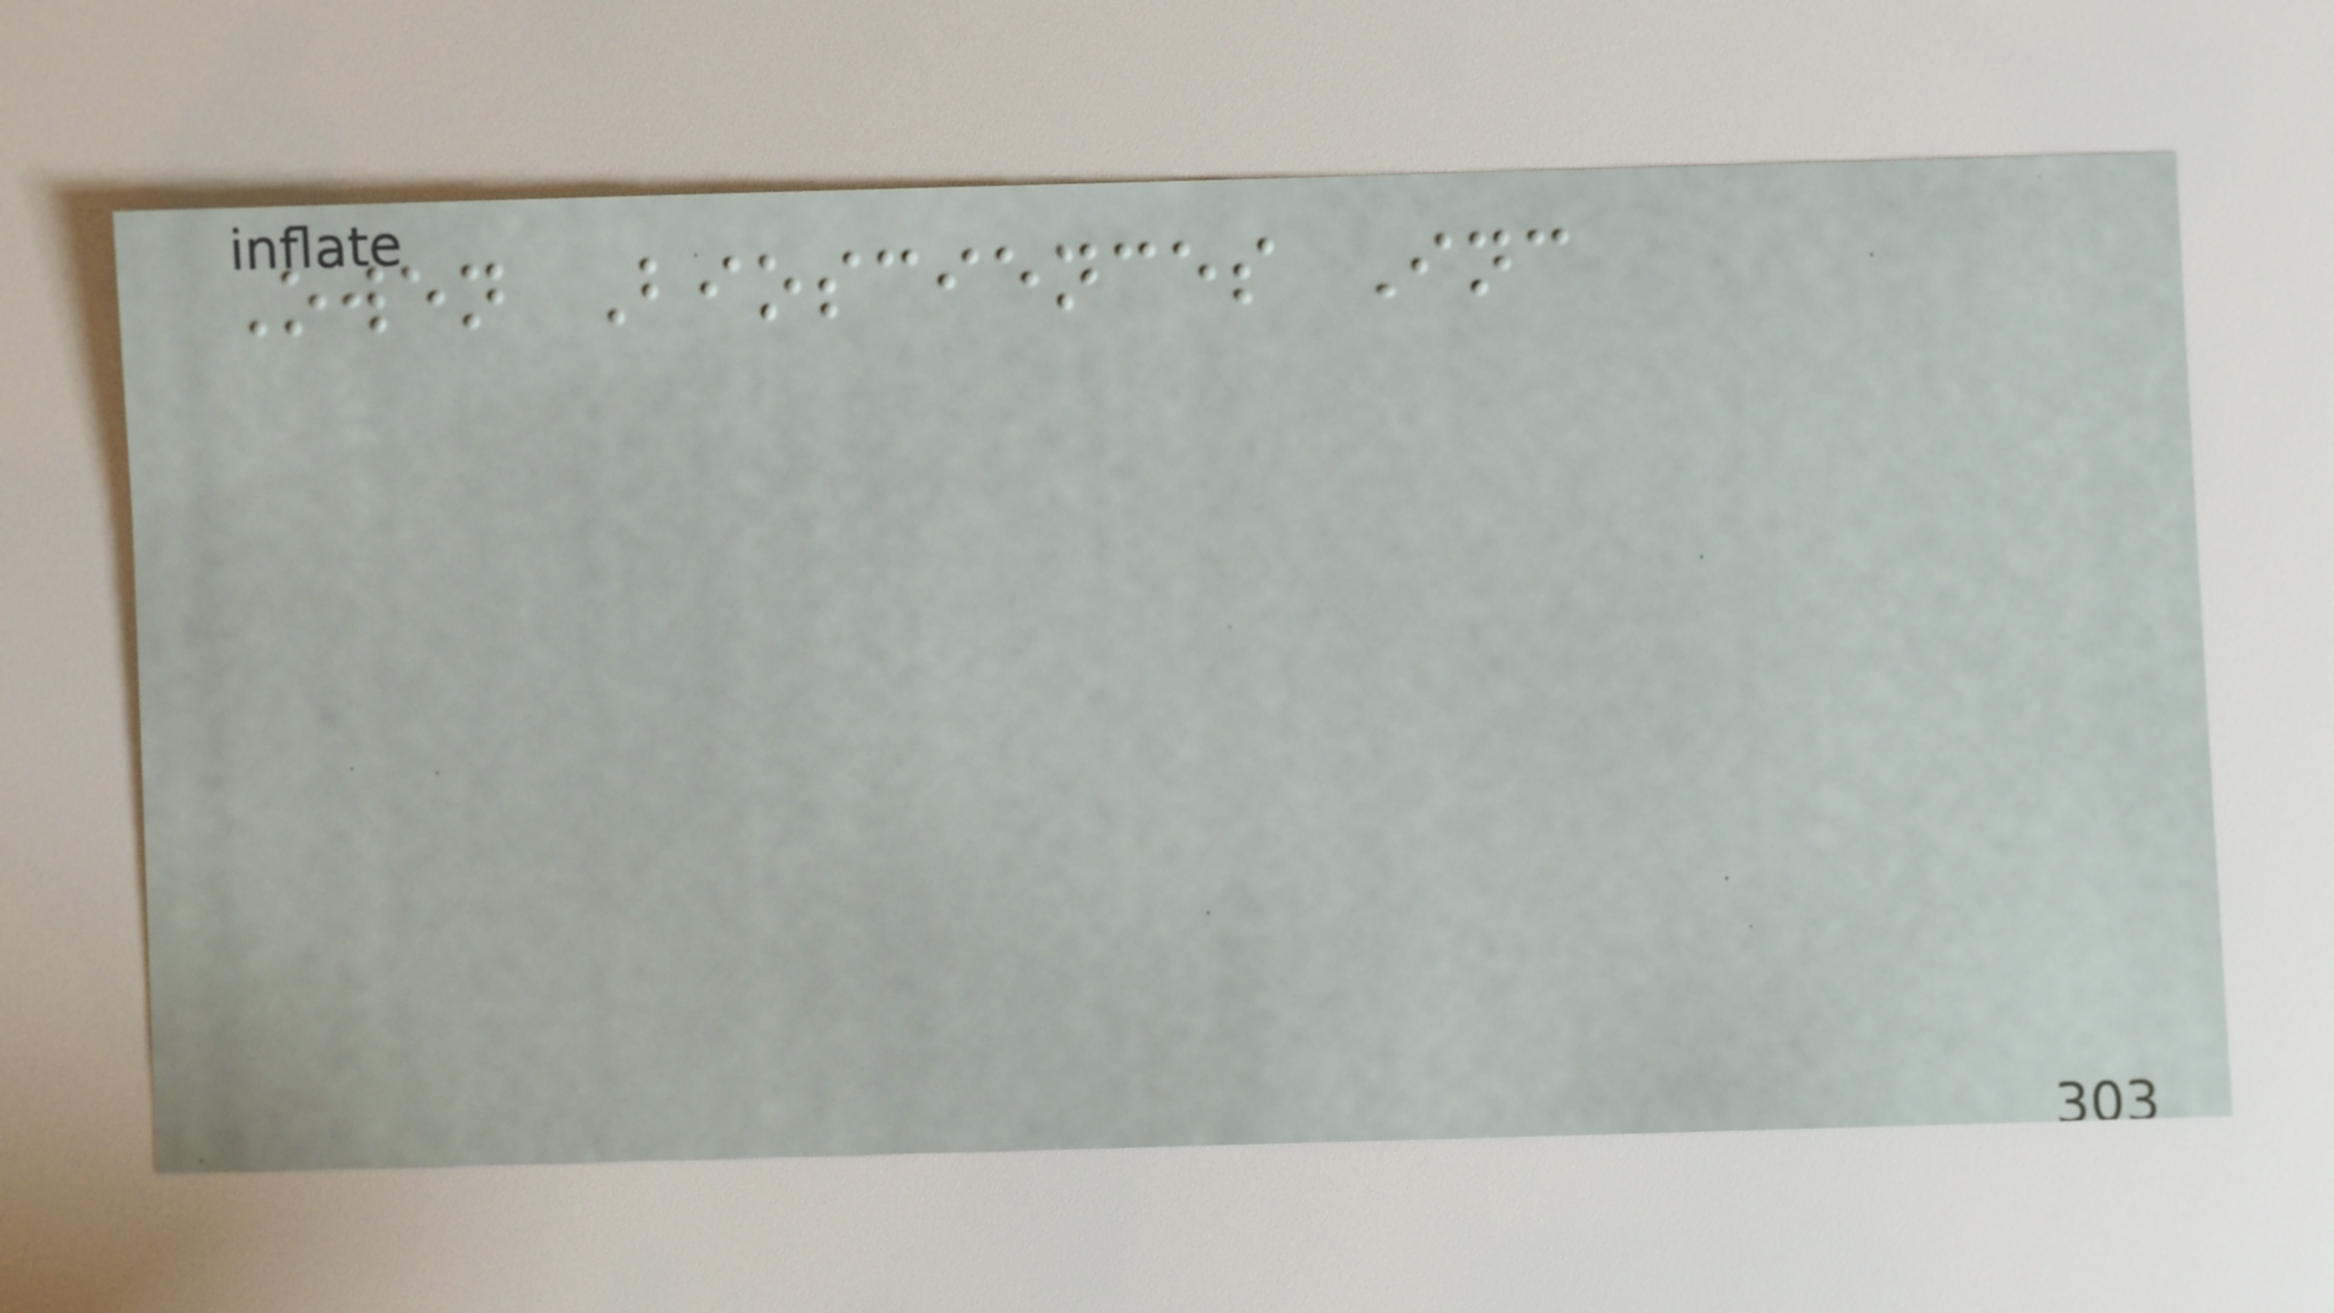Owen Biosciences Inc
